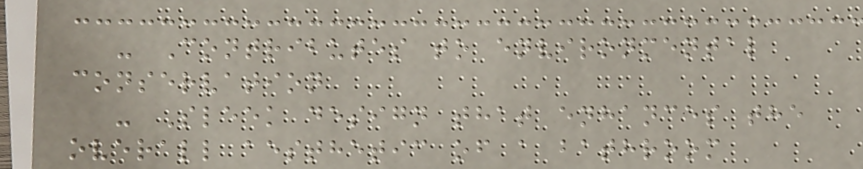- Contributes to environmental
conservation
- Sleek design that enhances the
overall aesthetic of a bathroom
